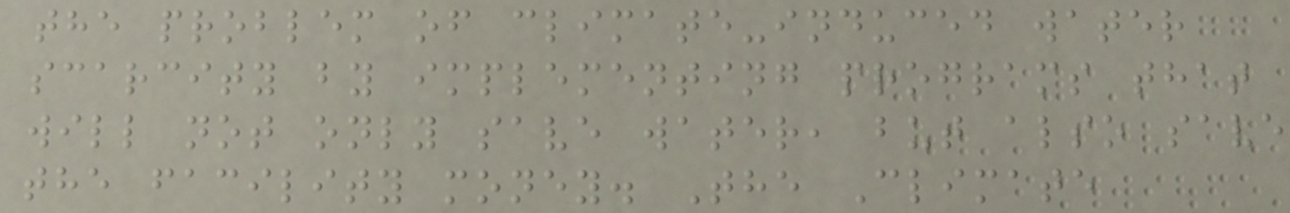the problem of climate-induced water
scarcity by implementing programs that
will not only save water, but also save
the facility money. The Climate
